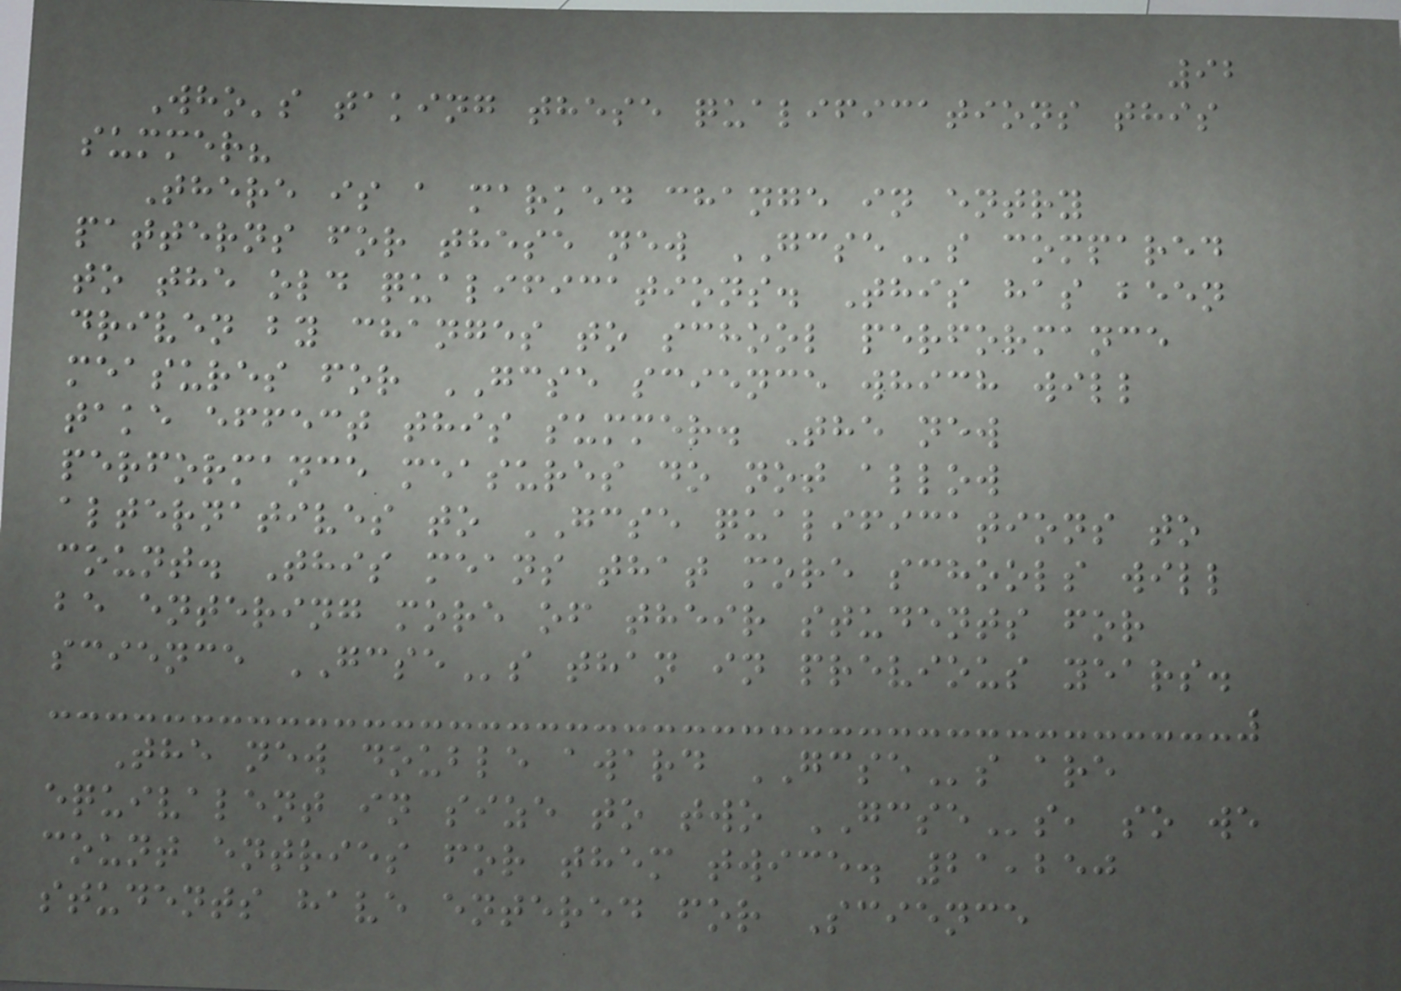92
Who's taking these qualifications this
summer?
There is a marked change in entry
patterns for these new GCSEs compared
to the old qualifications. This has been
driven by changes to school performance
measures for GCSE science which will
take effect this summer. The new
performance measures do not allow
alternatives to GCSE qualifications to
count. This means that more schools will
be entering more of their students for
science GCSEs than in previous years.
The new double award GCSEs are
equivalent in size to two GCSEs, so we
count entries for them twice. 21,250
students have entered for Science
